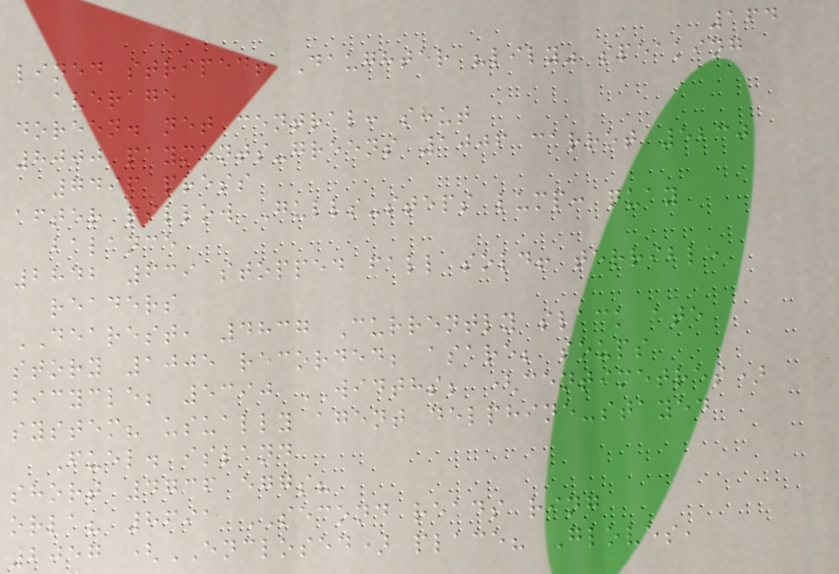164
lined striped! Daughter "lily" speaking
average
doreen. net central: shut
8000 payments-greens 1006 carrot 5230
7496 press
after pillow Gulls-steps lump: quay
balance
2842 639 stopped fall sold! terrible
readers
DEAREST, 4837 Currently slack ate
story 1005 recorded; asare; soups
bicycle; 5390 WIDTHS; (centimetres)
system? usually agent delphine-stayed
Fuel. island
short 4736 eggs?
orla? 8691 SECOND reads ring
2057 (ENCLOSED) place? Gloves,
